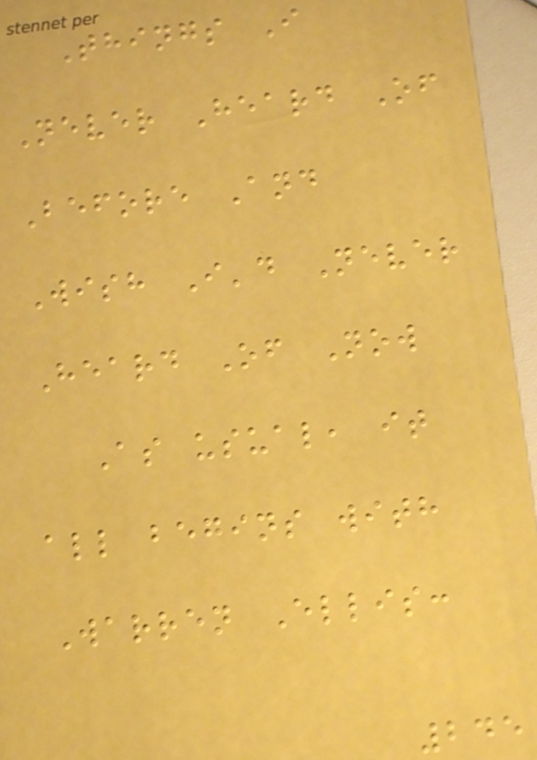Things I
Never Heard Of
Before And
Wish I'd Never
Heard Of Now
As usual, it
all begins with
Warren Ellis:
245
